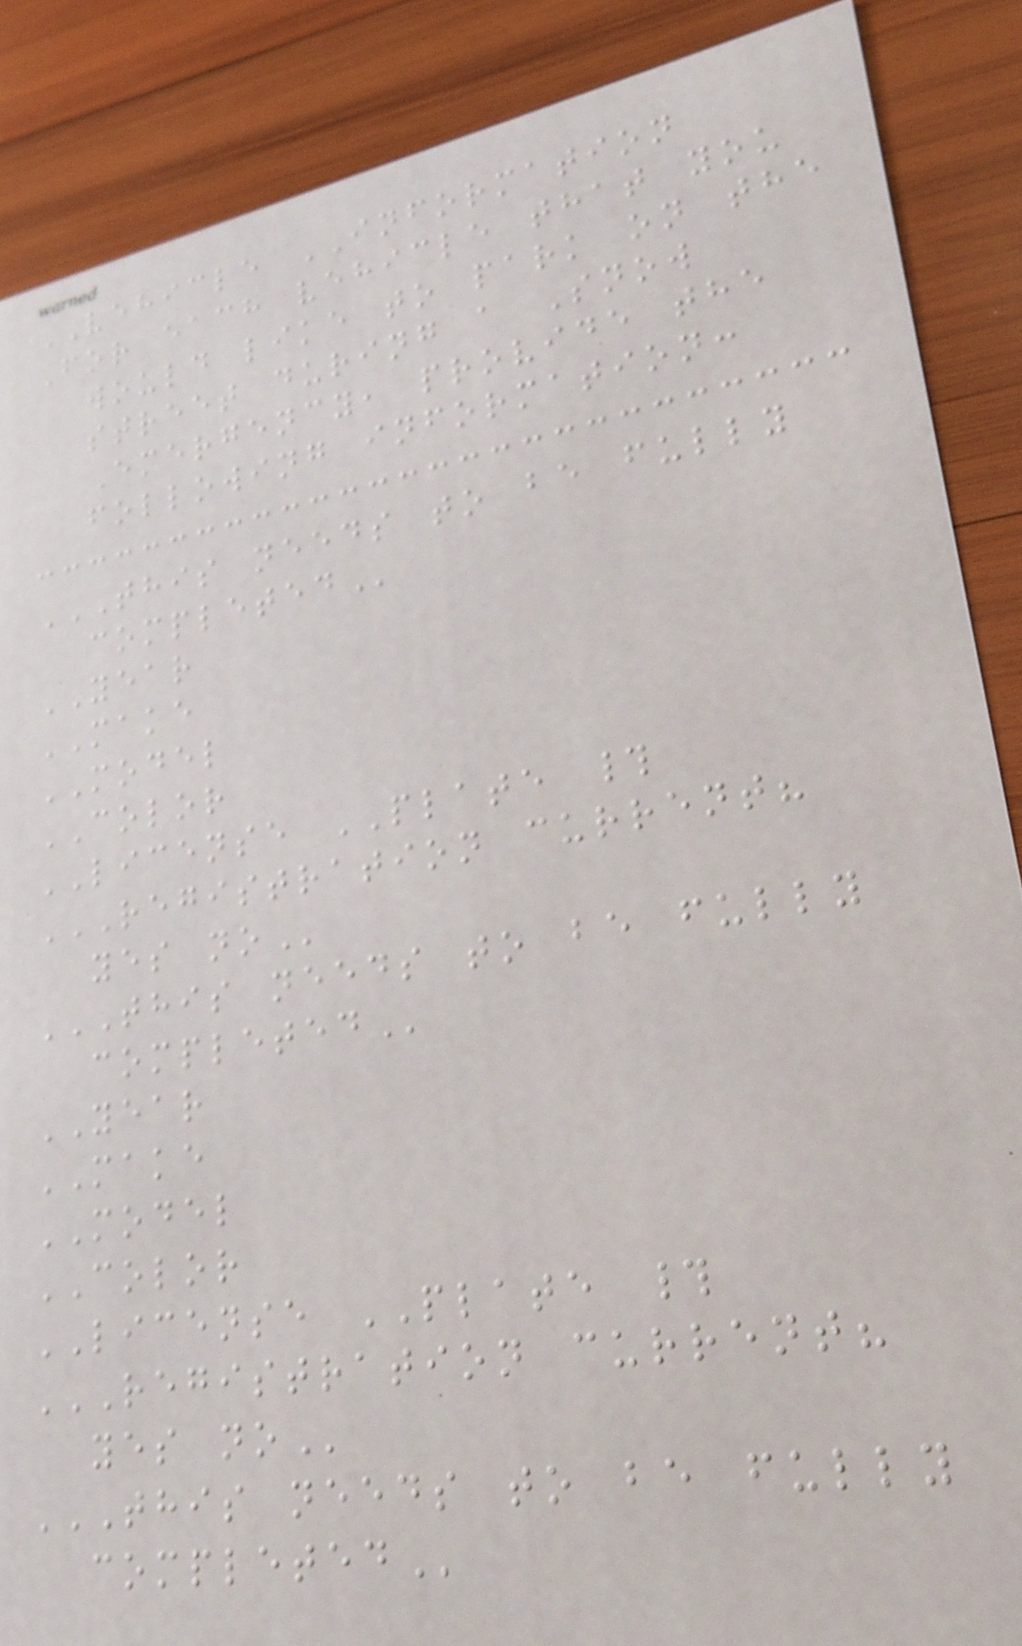VEHICLE INFORMATION
For each vehicle that you
would like to park on the
street during a Snow
Emergency, provide the
following information:
THIS NEEDS TO BE FULLY
COMPLETED
YEAR
MAKE
MODEL
COLOR
LICENSE PLATE #
REGISTRATION CURRENT?
YES NO
THIS NEEDS TO BE FULLY
COMPLETED
YEAR
MAKE
MODEL
COLOR
LICENSE PLATE #
REGISTRATION CURRENT?
YES NO
THIS NEEDS TO BE FULLY
COMPLETED
